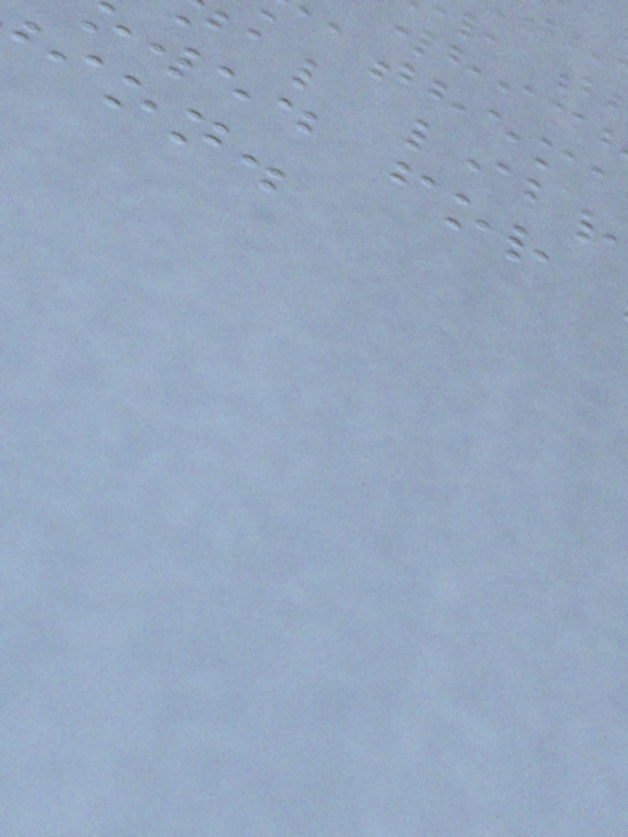wed for
ion.
